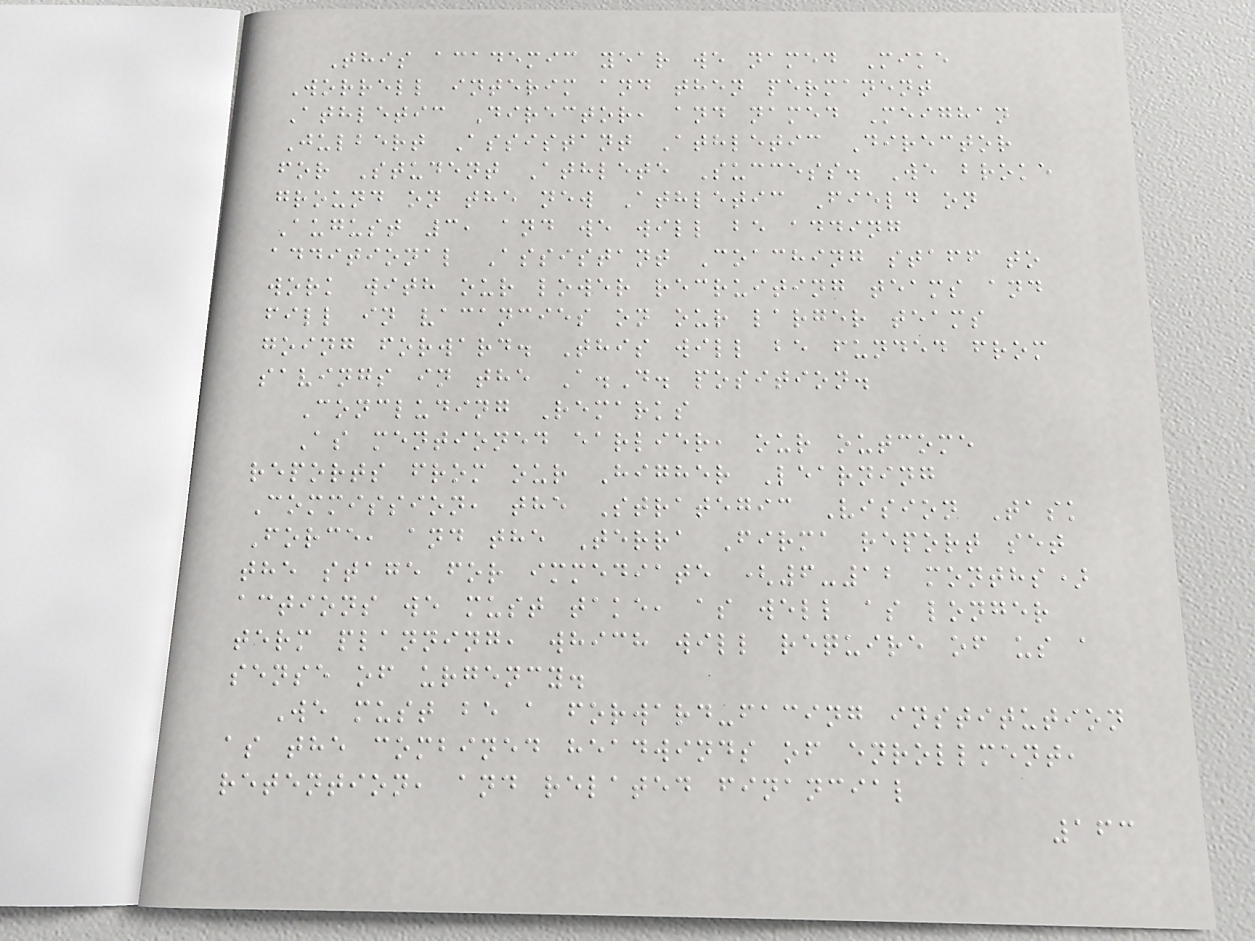This academic year we named Mike
Worrell interim and then permanent
Athletic Director, and named Meighan
Julbert Assistant Athletic Director
for Student Athlete Success. We broke
ground on the new Athletic Field on
August 3, and we will be adding
additional Assistant Coaching staff to
work with our lower recruiting teams and
fill in vacancies on our larger teams
going forward. This will be funded from
savings in the A.D. position.
Concluding Remarks
As mentioned earlier, our outcome
reports from our Higher Learning
Commission, the Strategic Vision Task
Force, and the Terra Firma report set
the stage for immediate (6-12 months)
actions we must take, as well as longer
term planning, which will require of us a
sense of urgency.
We must be a forward-facing institution
as the combined headwinds of enrollment,
retention, and related financial
163
